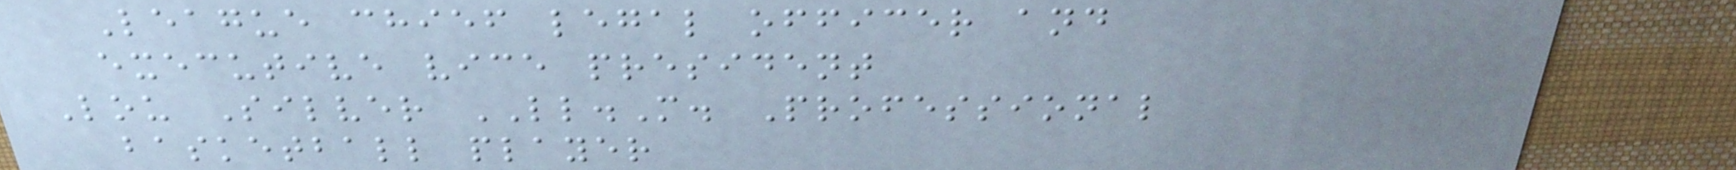League chief legal officer and
executive vice president
Lou Silver LL.M. Professional
basketball player
